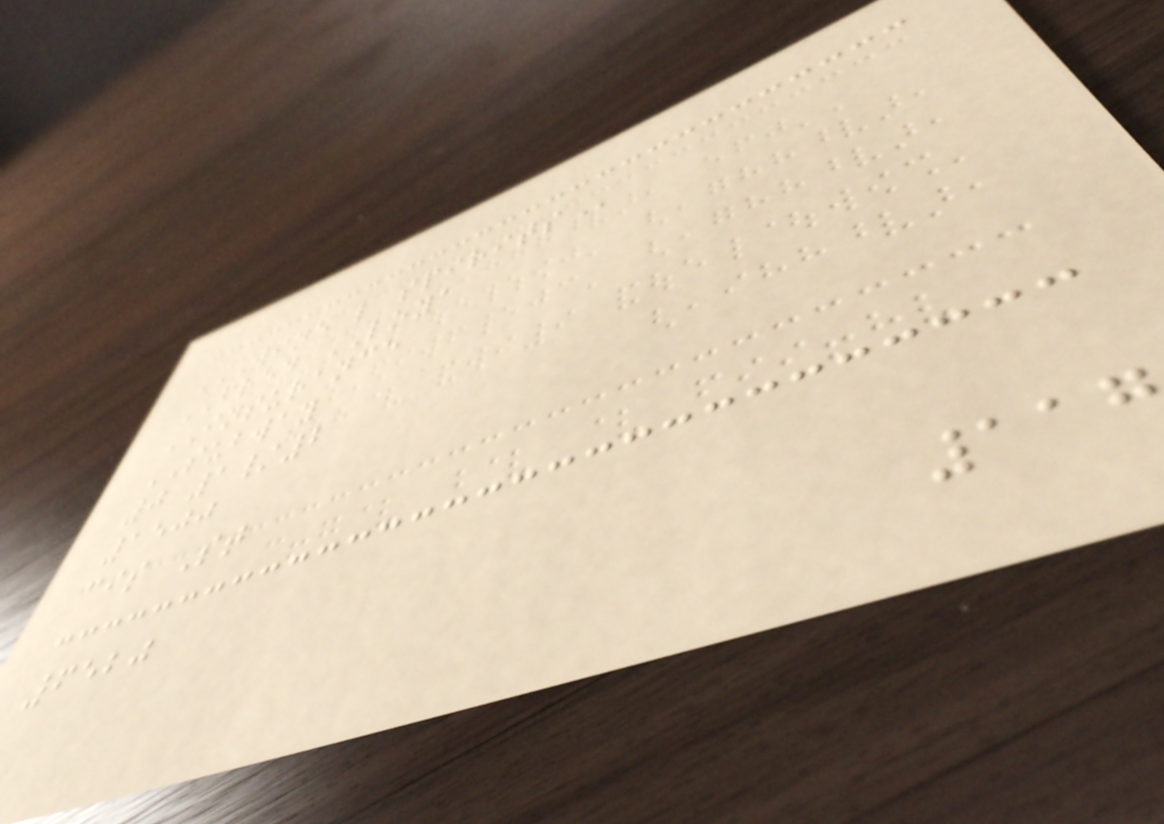WINE L SPIRITS
FRED LOYA
INSURANCE
SUBWAY
0 1/2
1500
cis St
6520
117
